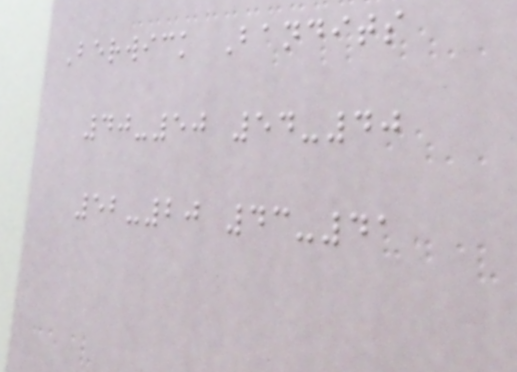Berwick Bandits
40-50 54-40
52-20 43-41
